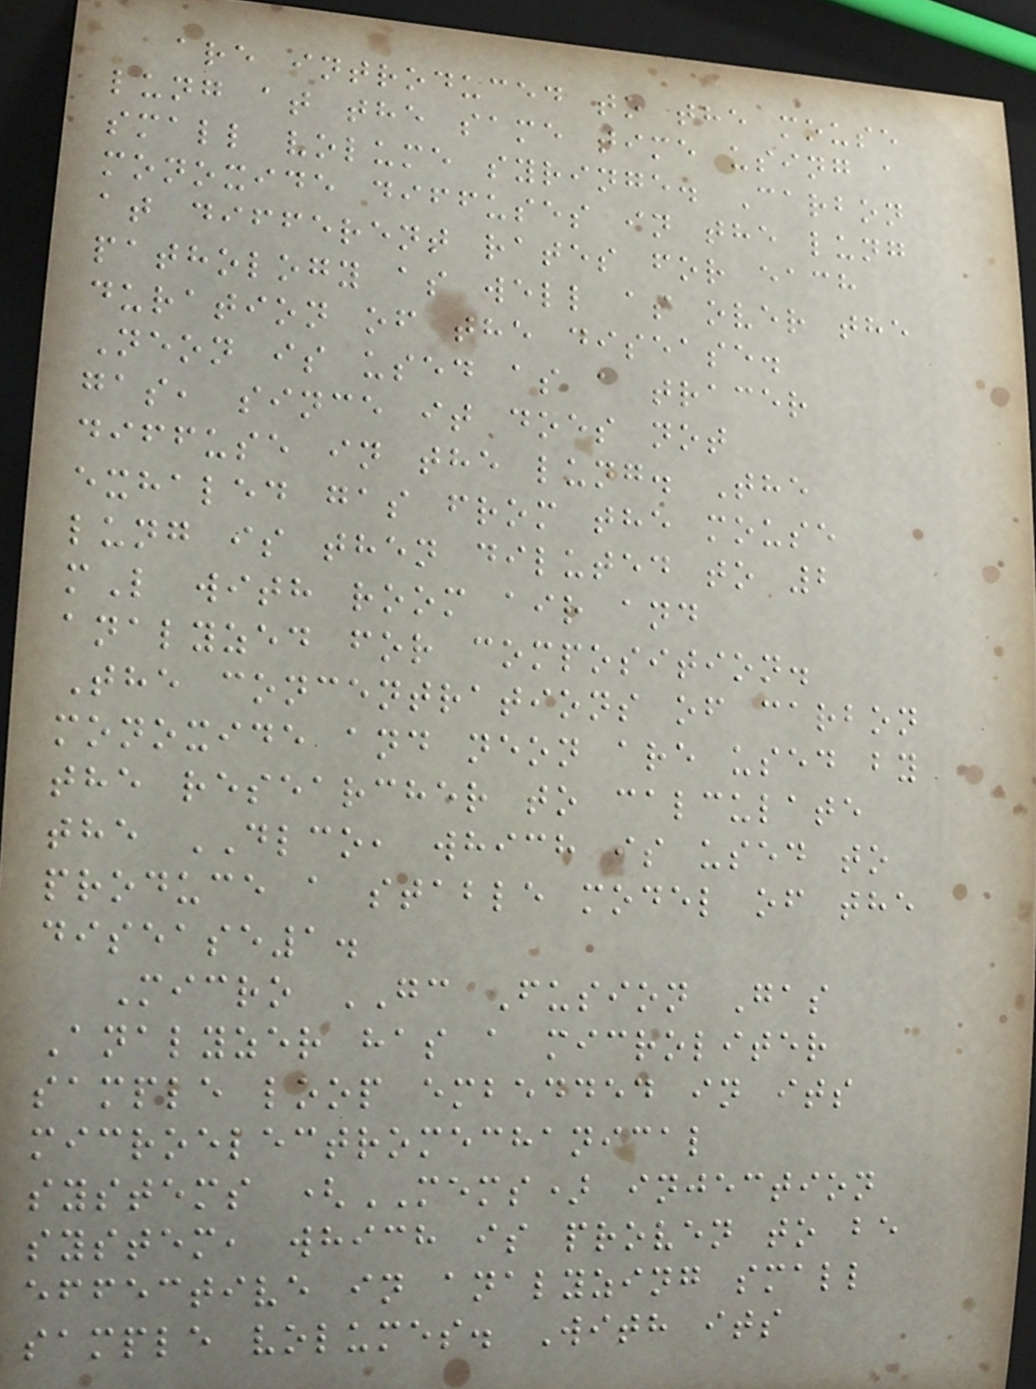are introduced to the mouse
lung at the same time using a
small volume syringe. Carbon
monoxide diffuses in the lung
at different rates for each
pathology as well as over the
duration of the disease.
Neon is used as a tracer
gas, since it does not
diffuse in the lung. The
exhaled gas from the mouse
lung is then diluted to 2
mL with room air and
analyzed for composition.
The concentrations of carbon
monoxide and neon are used by
the researcher to calculate
the DLCO, which is used to
produce a stable model of the
disease1.
Micro GC Fusion Gas
Analyzer has a microliter
sample loop embedded in its
microelectromechanical
systems (MEMS) injection
system, which is proven to be
effective in analyzing small
sample volumes. With its
